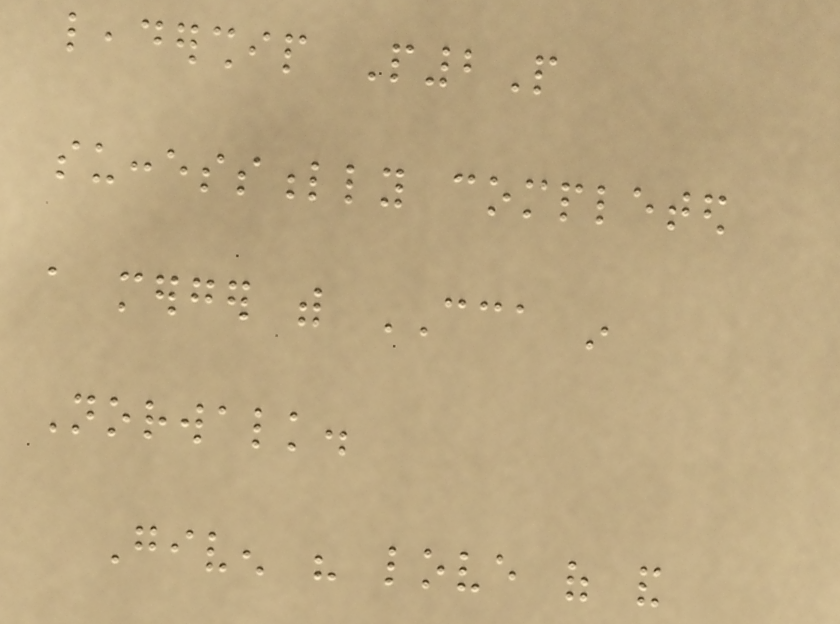leadership P2P
successfully completed
a merger with CCA in
Norwalk.
Given his love of and
